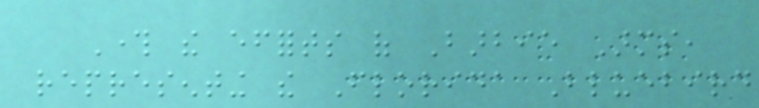Through the efforts of Barbie Arms,
representing the Florida Bluebird
